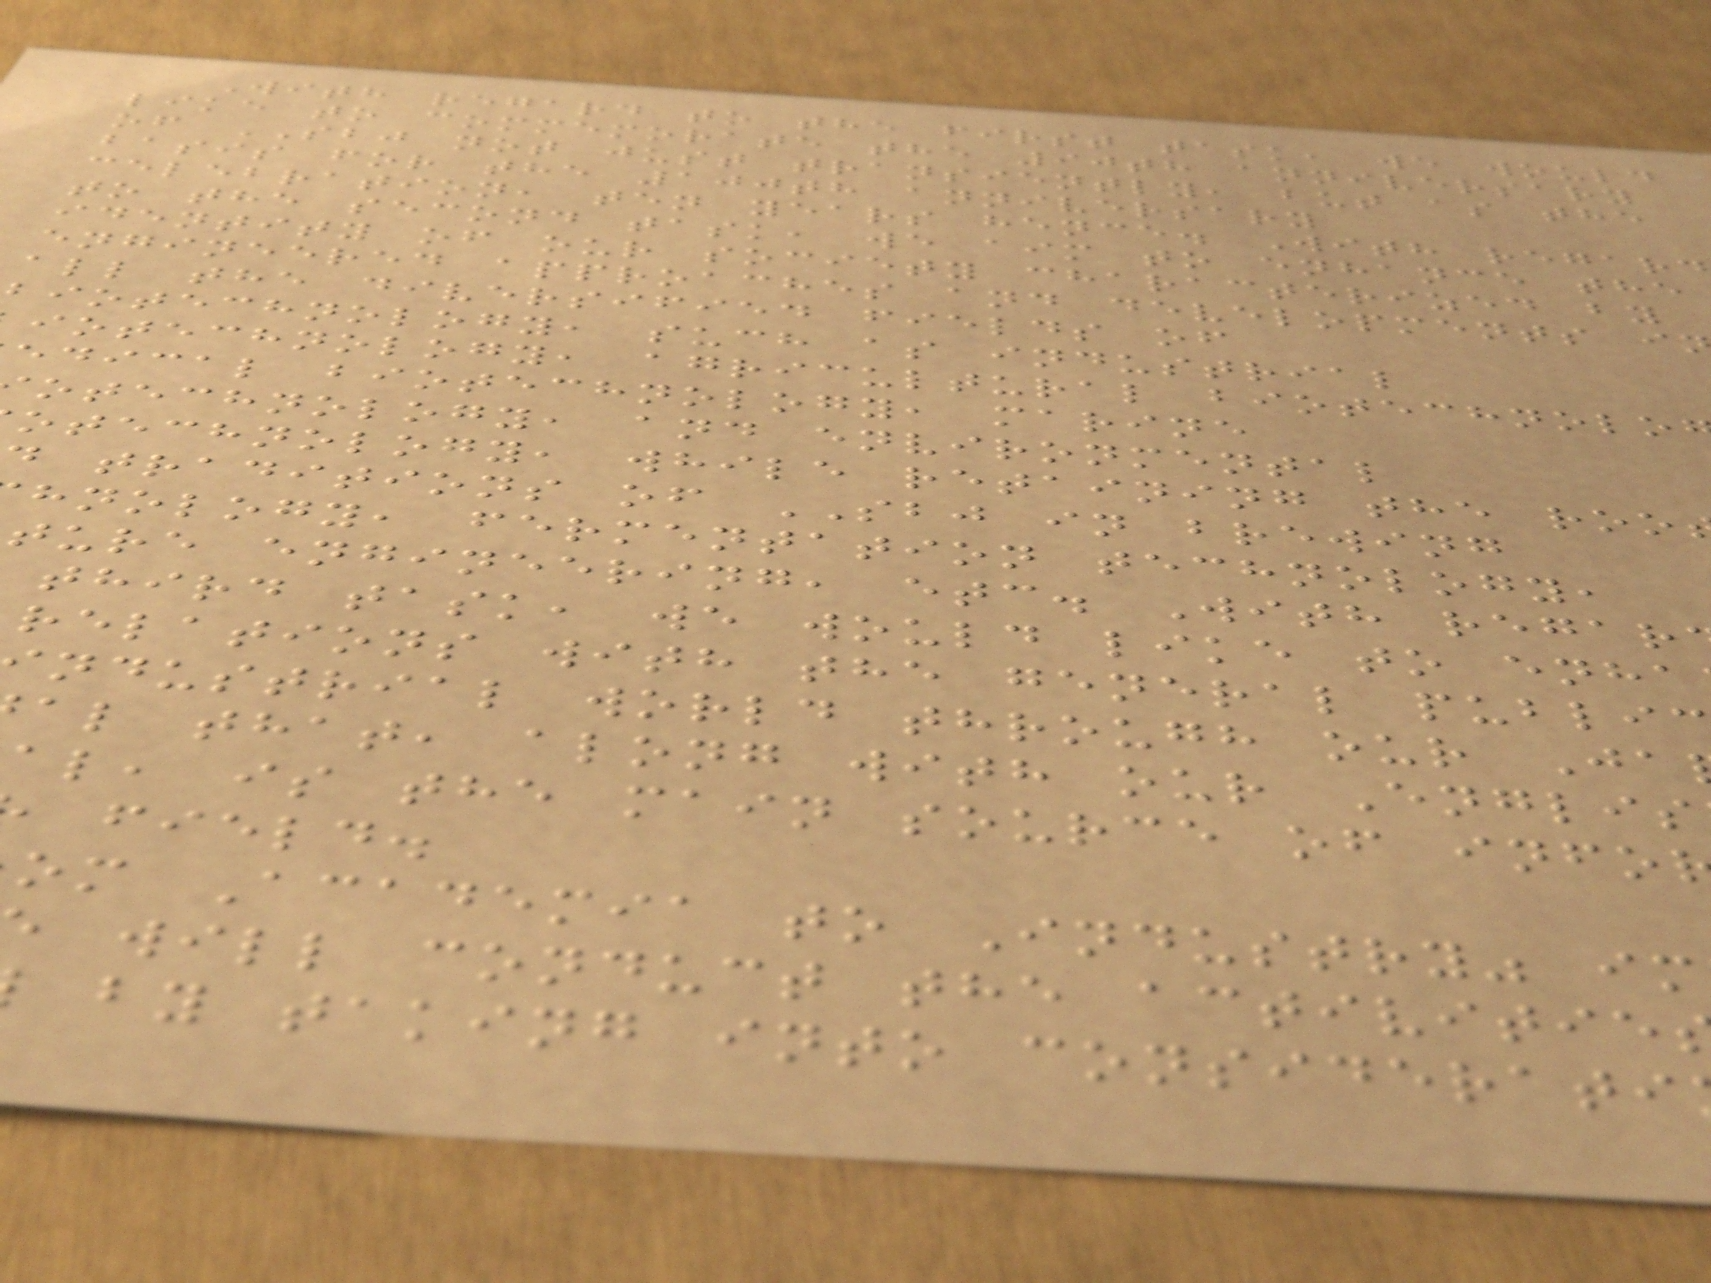With regard to the first task, we would
like to commemorate the 90th anniversary
of SBJ not just transiently, but as the
basis for the 100th anniversary
celebration, ten years hence. With regard
to the second task, we aim to enhance the
identity of our society characterized by
engineered approaches and developments i
all the diversified fields of
biotechnology, such as industrial
iotechnology, agricultural biotechnolo
edical biotechnology, marine
otechnology, and environmental
otechnology, while retaining the roo
traditions of SBJ in brewing
hnology, fermentation technology,
ture engineering, etc. With regar
third task, we would like to enha
relations with the general publi
ndustrial world through our Ja
al that, along with our Englis
al, is the main source of info
field.
om Academia to Industry" im
will conduct the activitie
by taking into considerati
